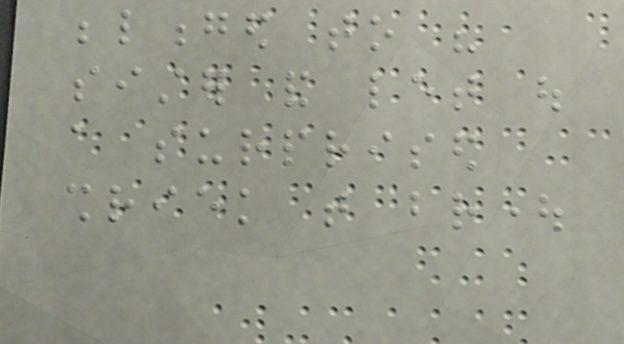belonged to his
sister and let out
a surprised
shriek that brought
